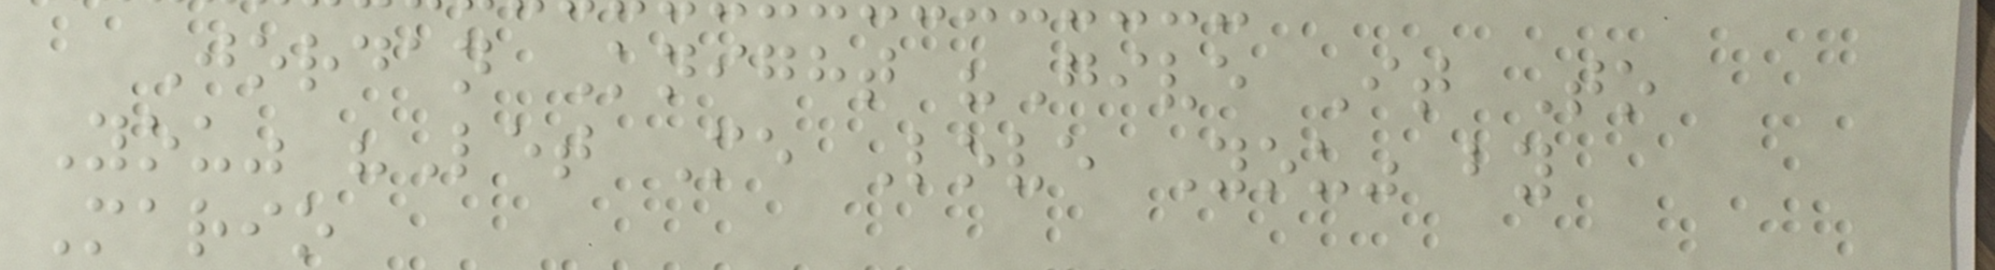Jordan Knight "Give It To
You" "Let Me Love You" by
Mario
